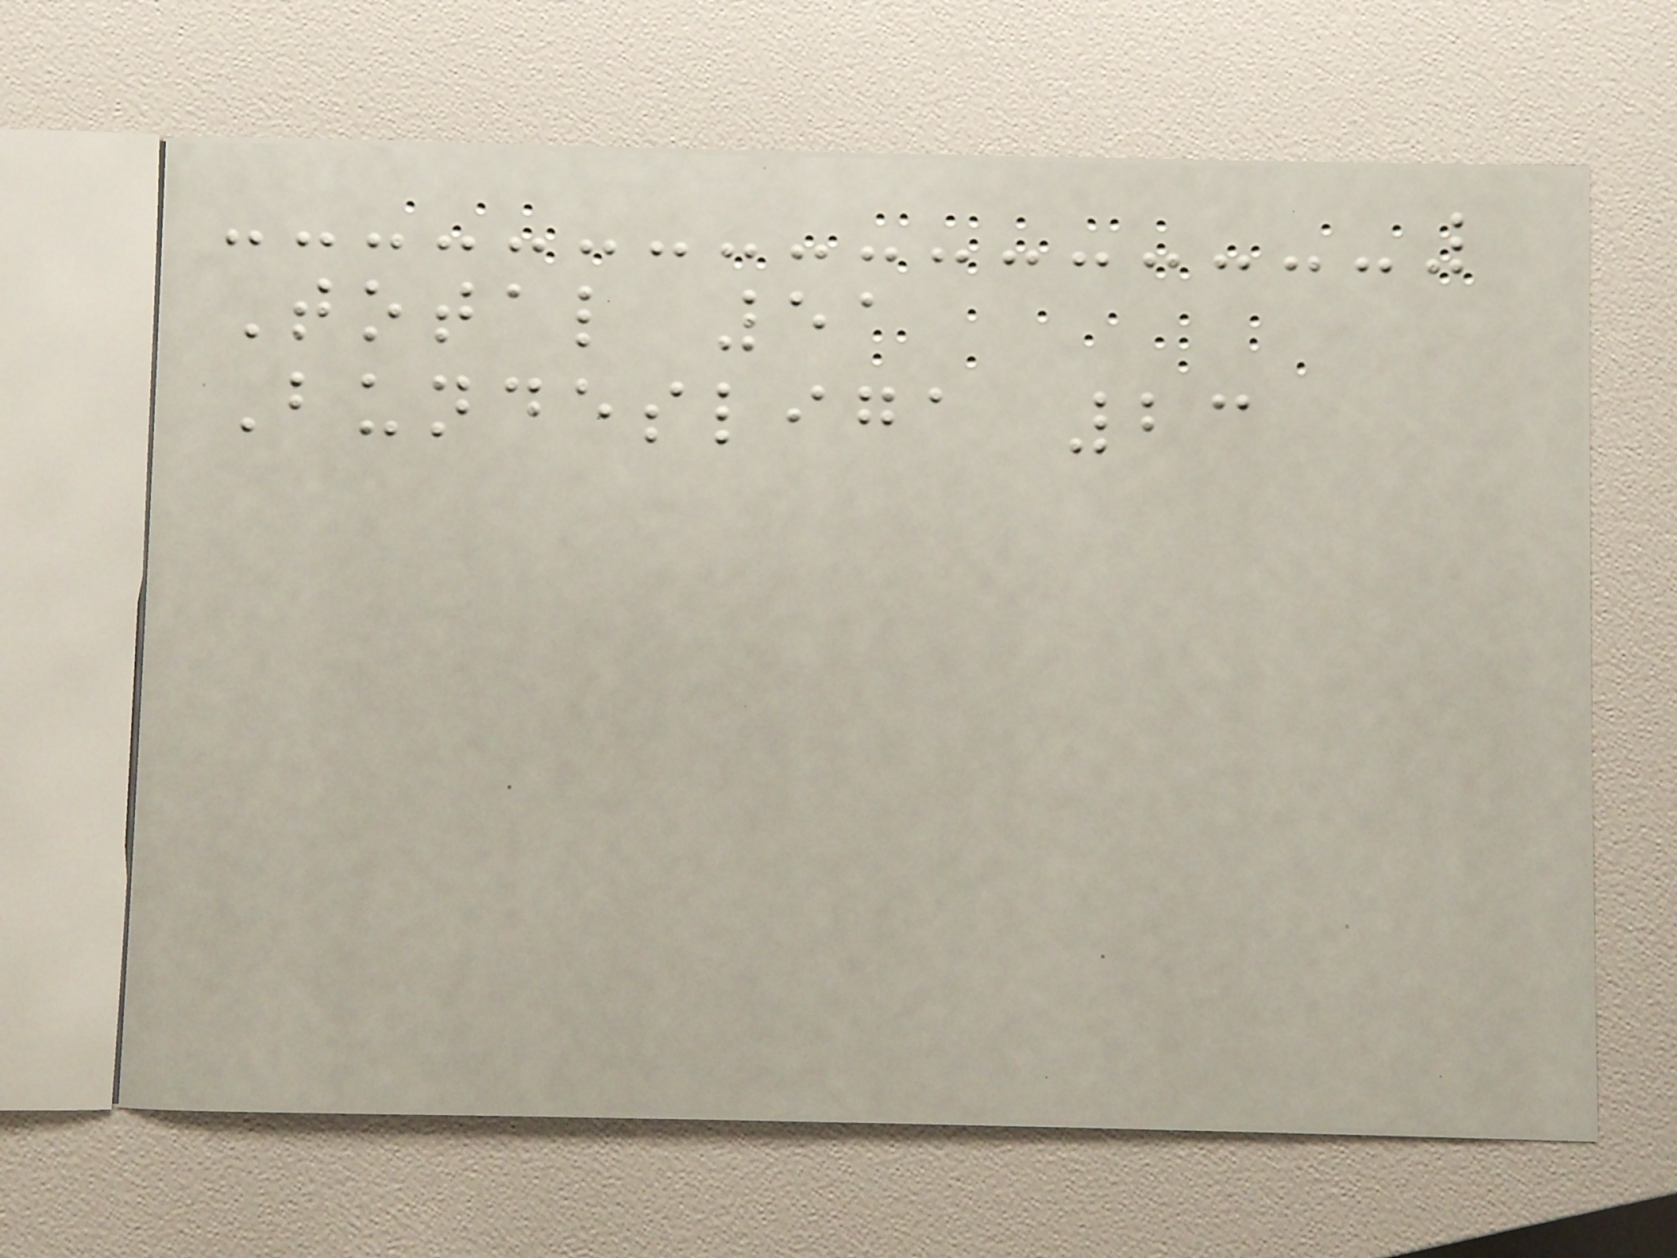Total 51
Bundesliga 23
